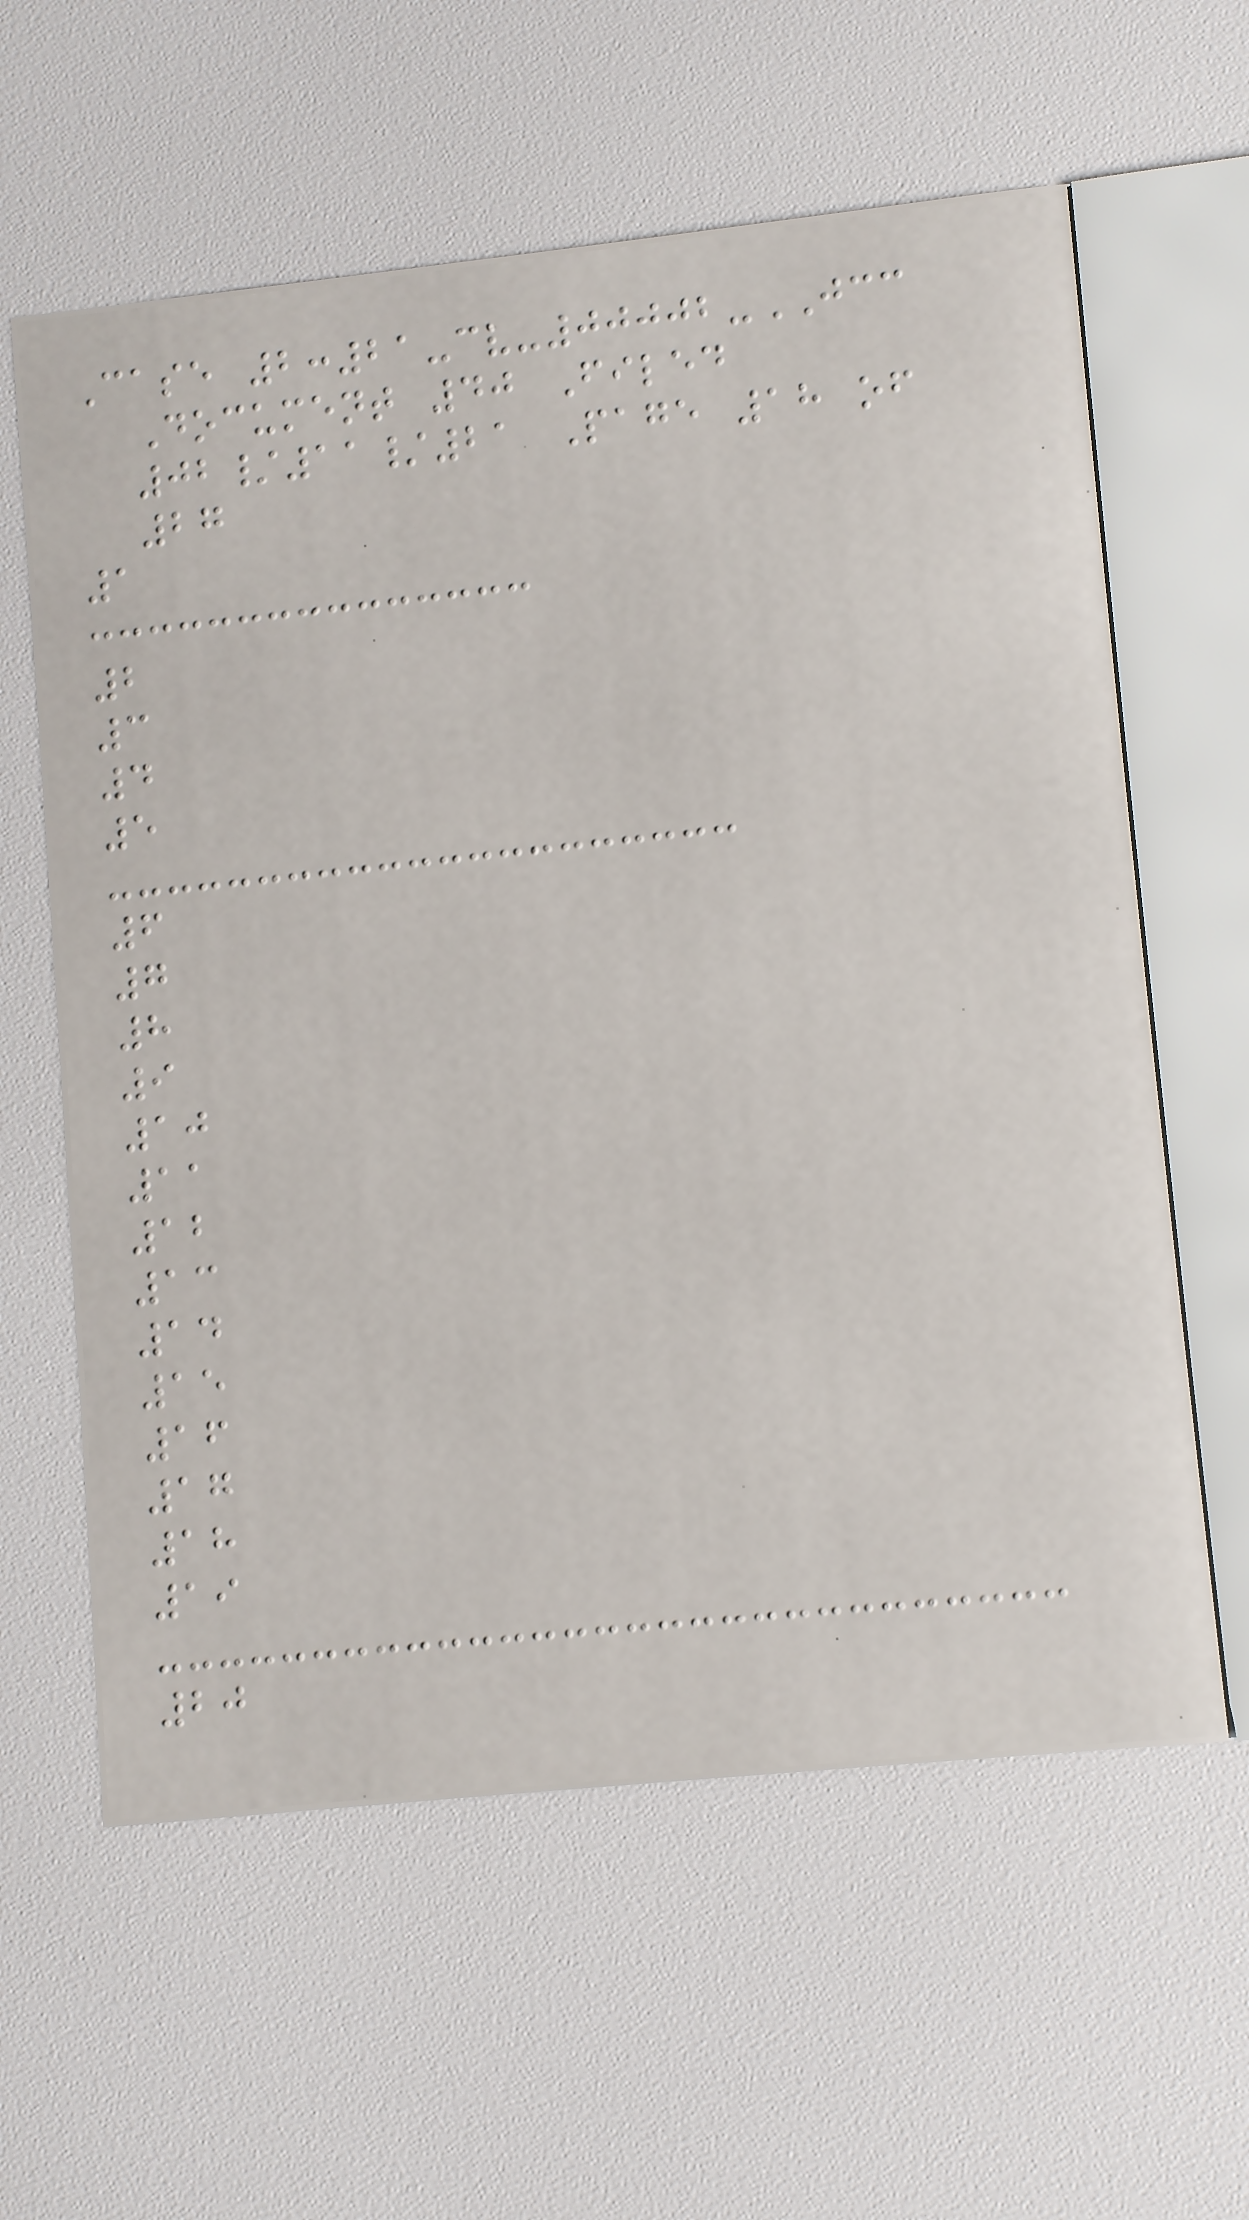Case 2:21-cv-00002-JCC
Document 40 Filed
02/11/21 Page 18 of
27
1
2
3
4
5
6
7
8
9
10
11
12
13
14
15
16
17
18
19
20
